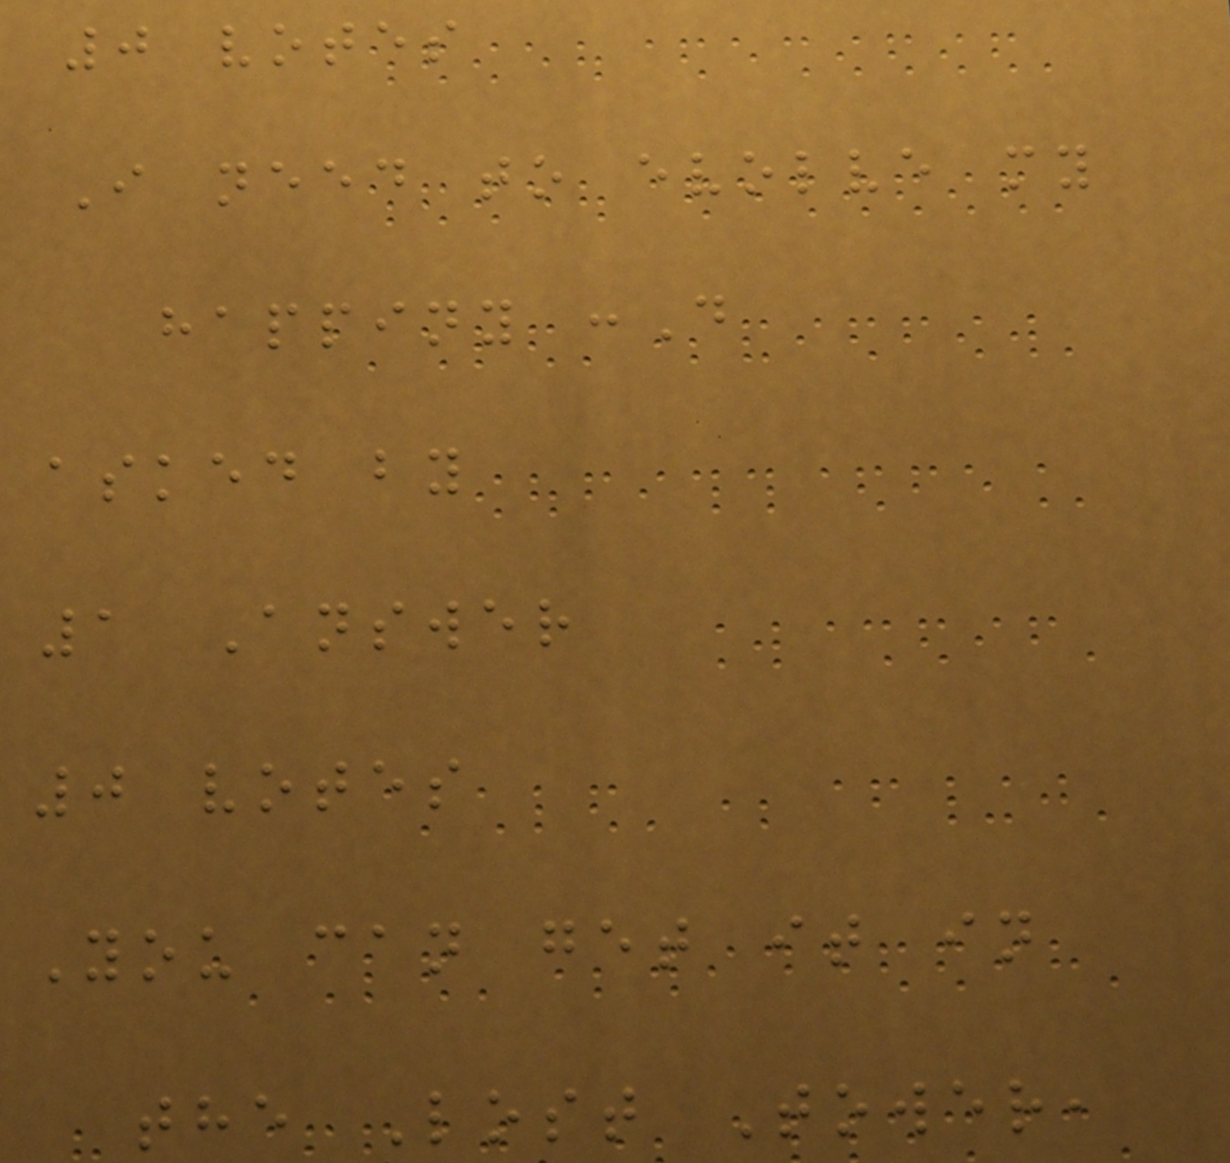0 votes
I need to evolve my
happiny :D
asked by
1 Answer
0 votes
You can get it in
the Lost Tower,
